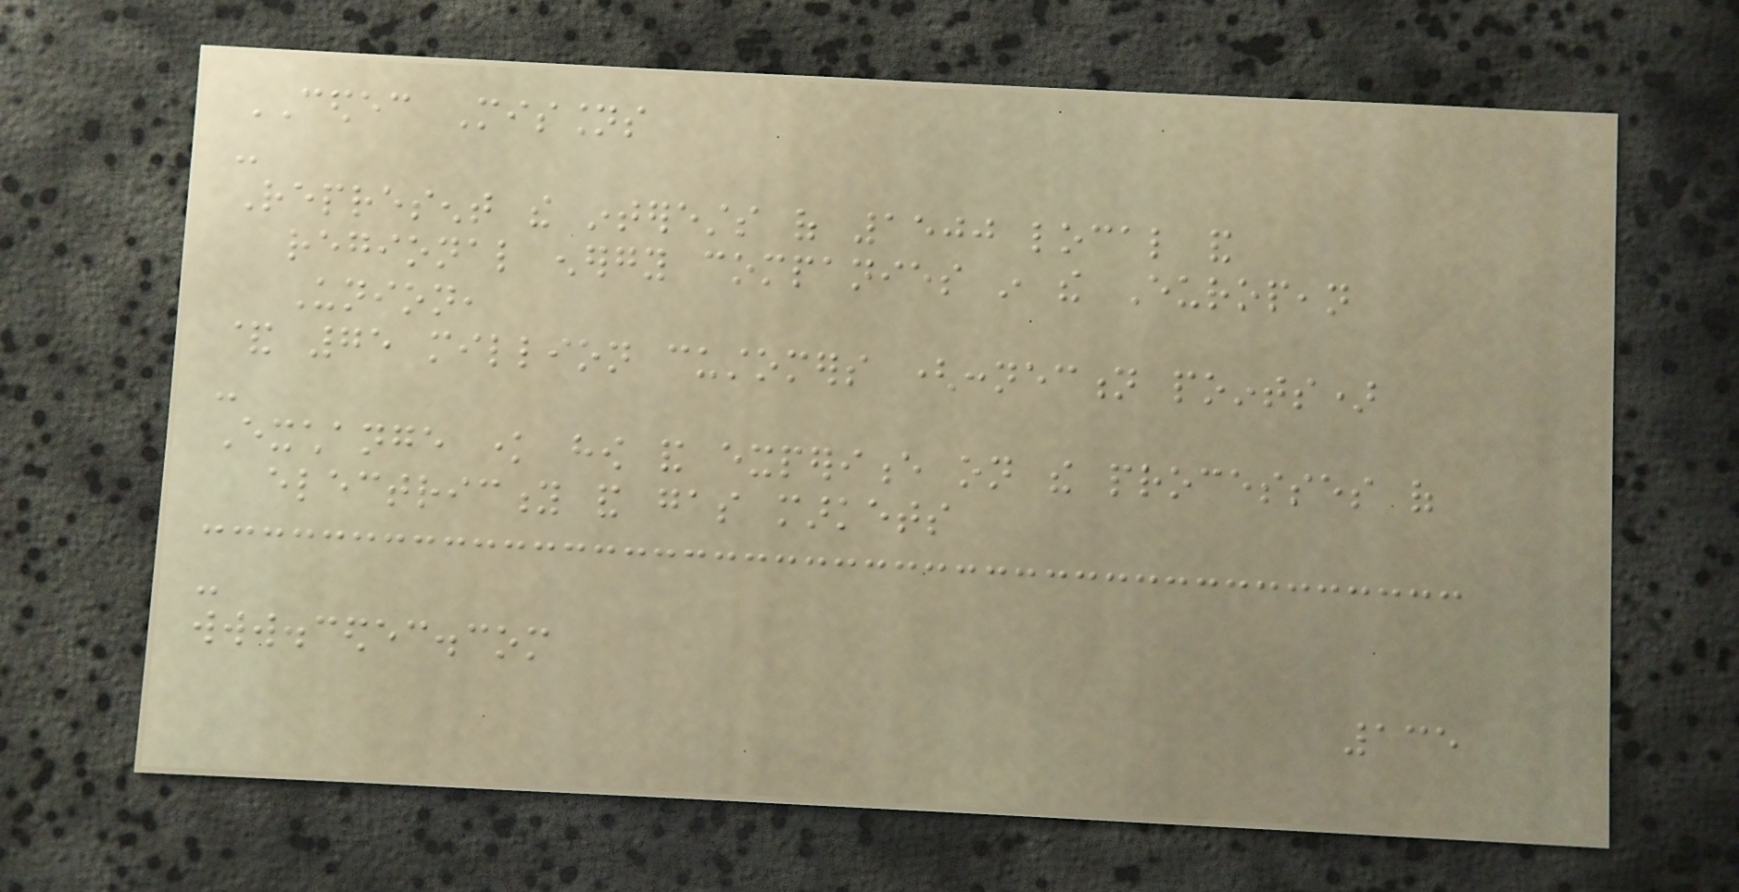CEDEC Missions
-
Represent the interests of 1500 local and
regional energy companies in the European
Union,
& 75 million customers (connection points)
-
Exchange know how and experience on the processes of
electricity and gas markets
-
www.cedec.com
135
